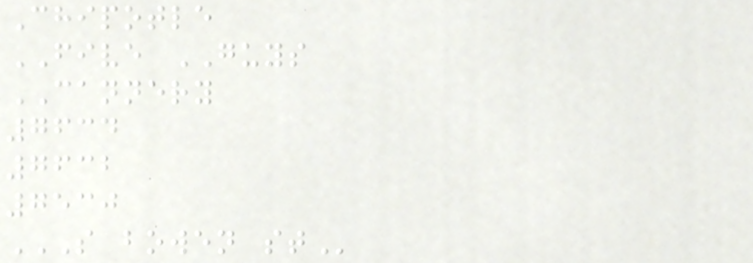Chipotle
FIVE GUYS
CANNERY
7634
7632
7530
S BOWEN ST
